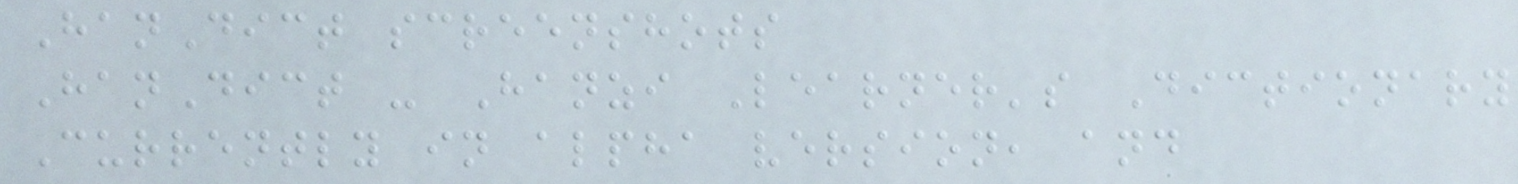HanDict screenshots
HanDict - Hanzi Learner's Dictionary
Currently in alpha version, and
